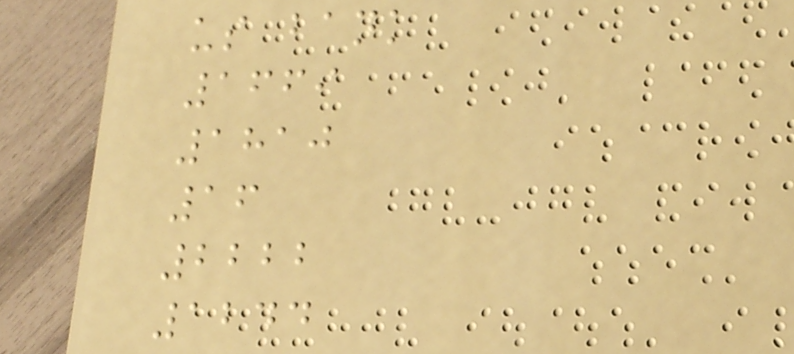us bank
1669
1810
16
2222
1244
